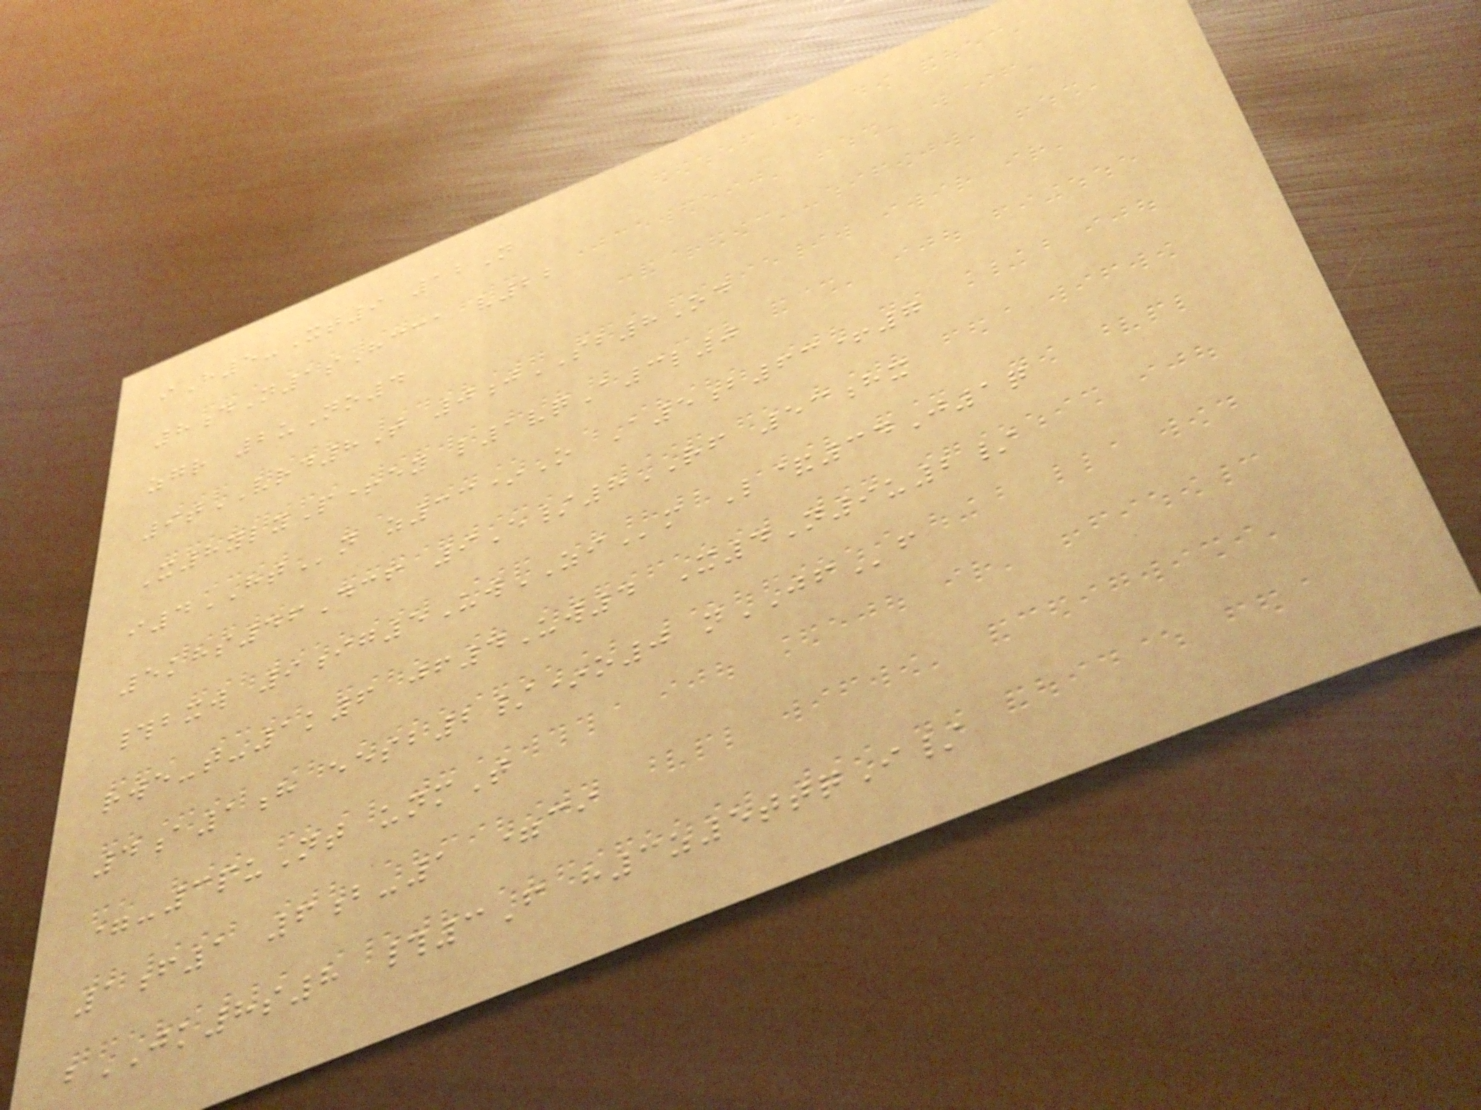iH5-Xt9 12N
8dN1sHcca v22
zgr 2uNo4
9tVRD8T 0jSB8Od
X8ylyP+ey l1vqA3l0
i4HTn z33*O A5b63+7
5khs46Dcf 9E/8RF 53hx
#bxw 9ig5UwZIm L&34J1q
rwe-t-1k6 jf4Uw4 X4N9u2/
4a1h eesb2/*o0 nJFf
=-3puNt unmT
1f1 6b-1 =ci
bJK8s8 #3F h3z5ttqI/
